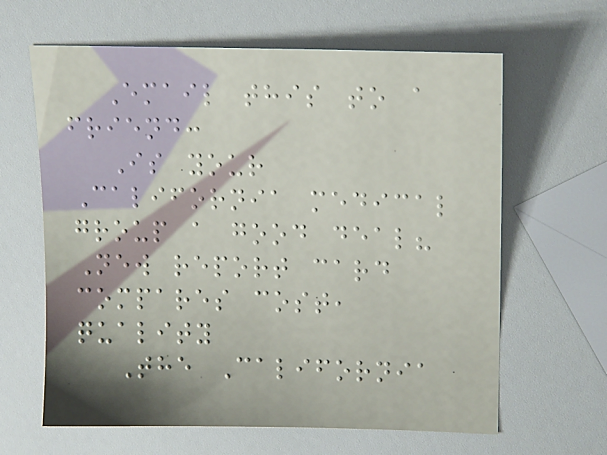Email this to a
friend:
Is your
California medical
group a good deal?
New report card
compares cost,
quality
The California
